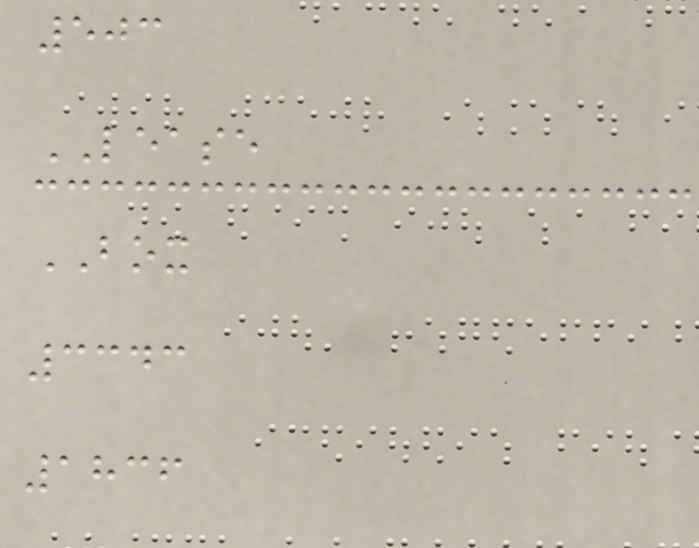503
LEASE
BOX
3343
1836
